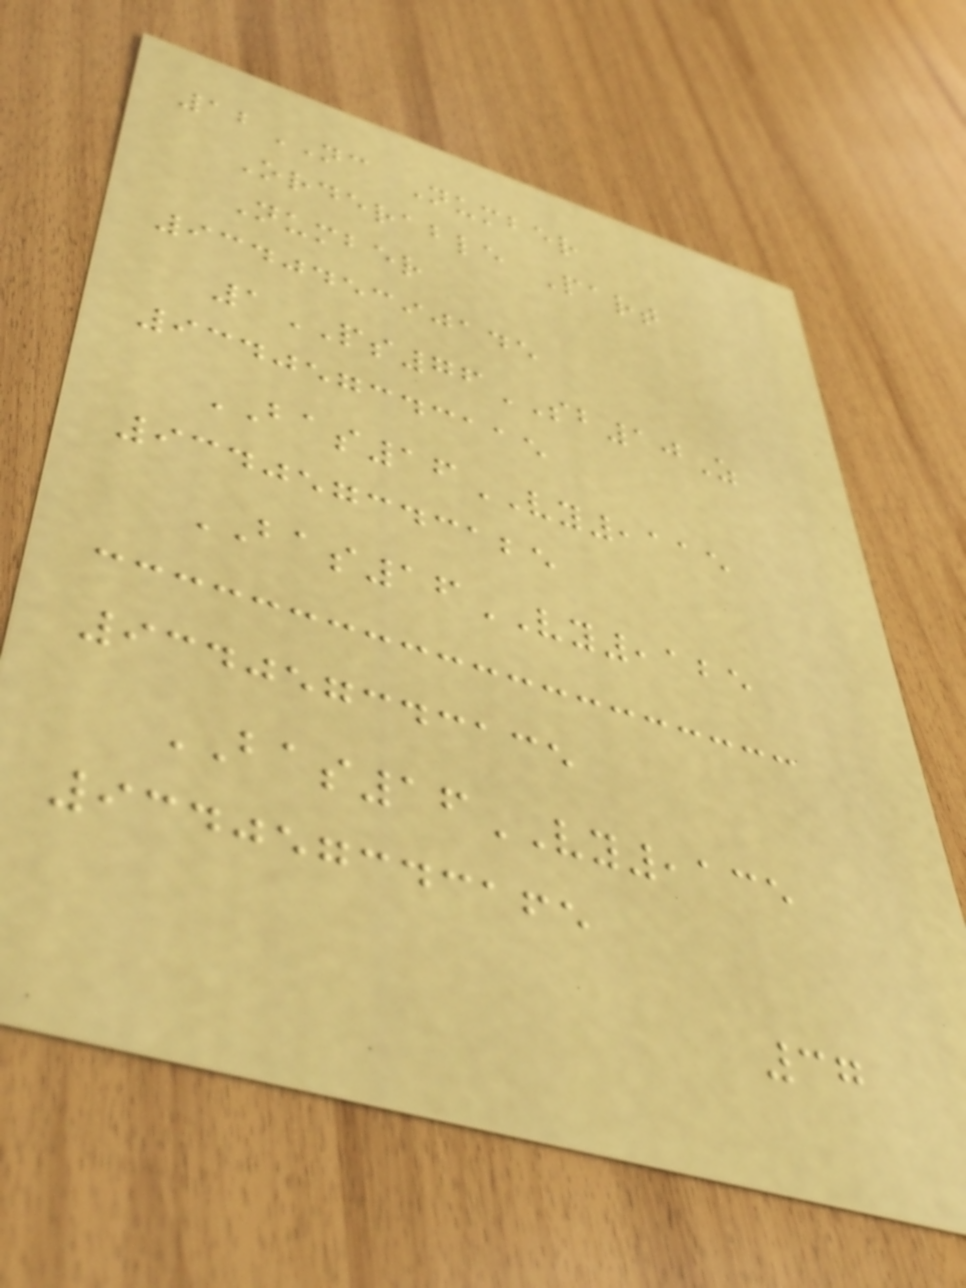12NC Number
Orderable Part
Number
934045390145
1PS76SB10Z
934057343115
BAS16VY,115
934057343125
BAS16VY,125
934057343135
BAS16VY,135
934057343165
37
